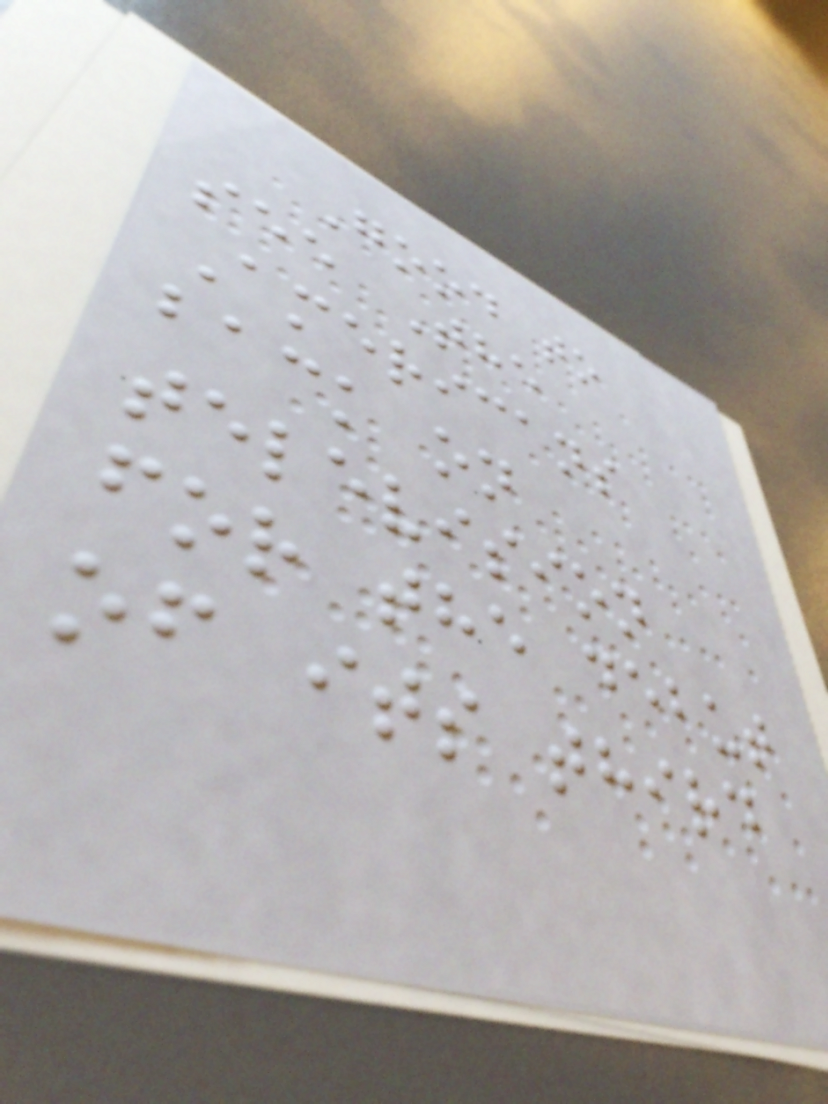Good to
see The
Americans
back on
television
for the debut
of its third
